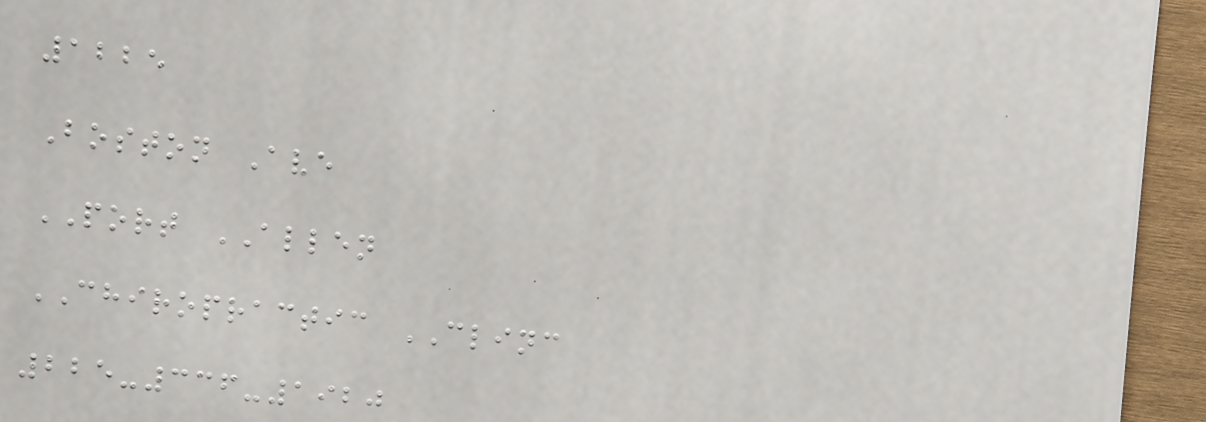1225
Boston Ave
PORT ALLEN
CHIROPRACTIC CLINC
225-336-1920
